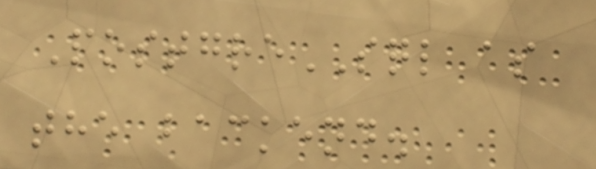PostgreSQL as
the backend.
